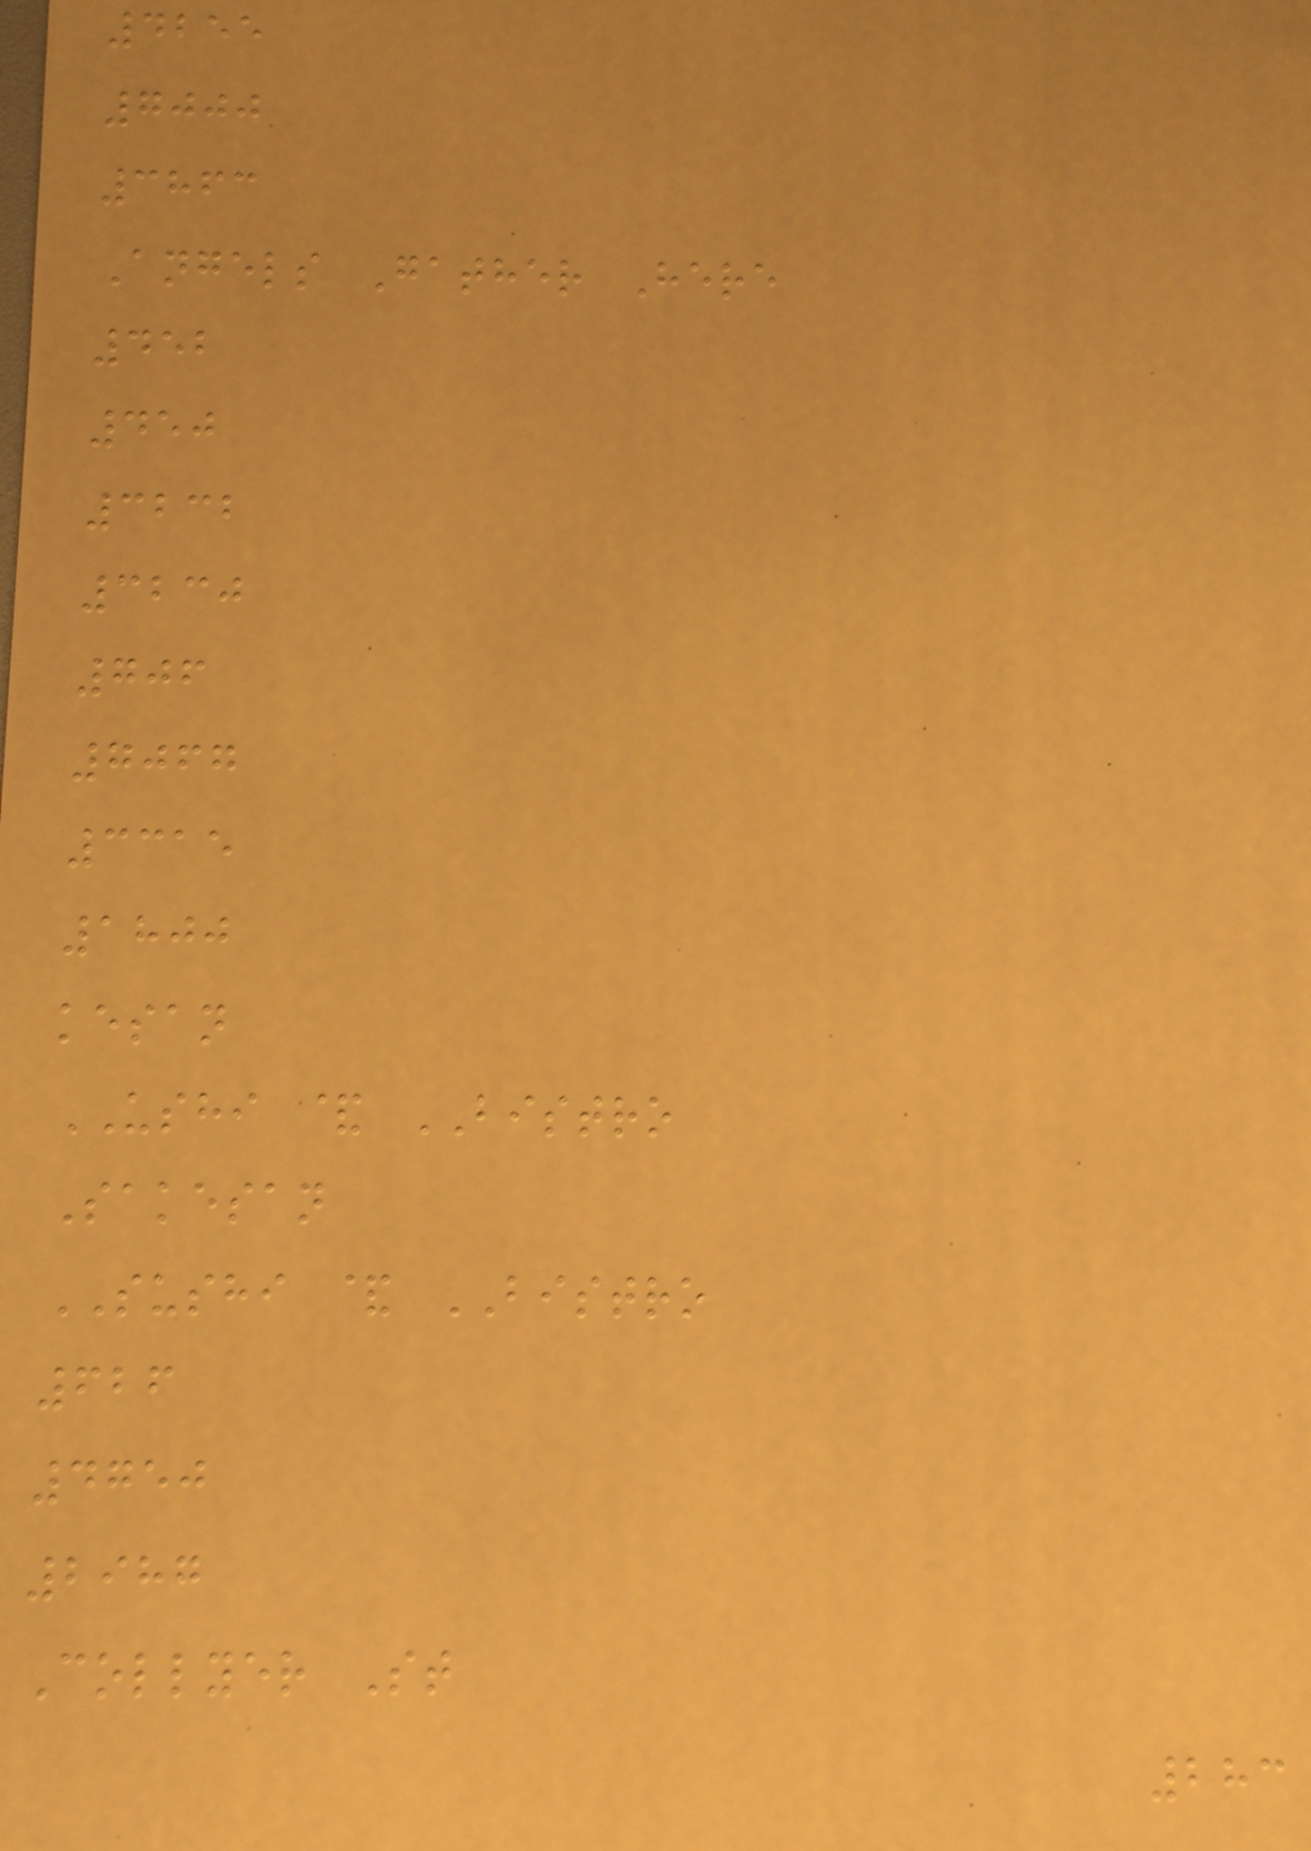4255
7000
3863
Angels Gather Here
452
450
3232
3230
706
7067
3315
1800
kesan
USHI & BISTRO
Sakesan
SUSHI & BISTRO
626
4750
2987
Collyer St
283
